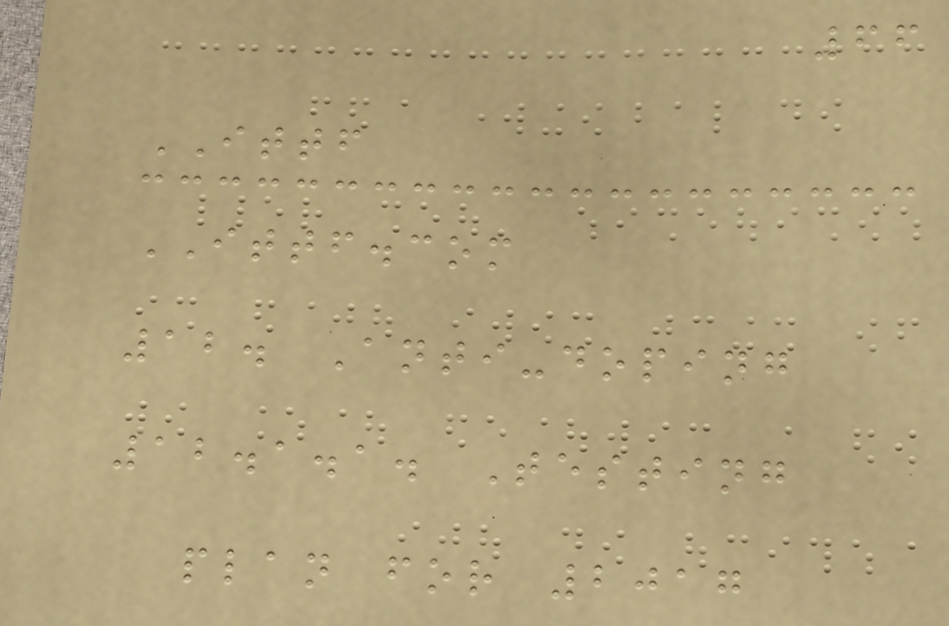66
ITTF
ITTF.com
12. Anti-doping
12.1.1. Testing
plan for 2017
